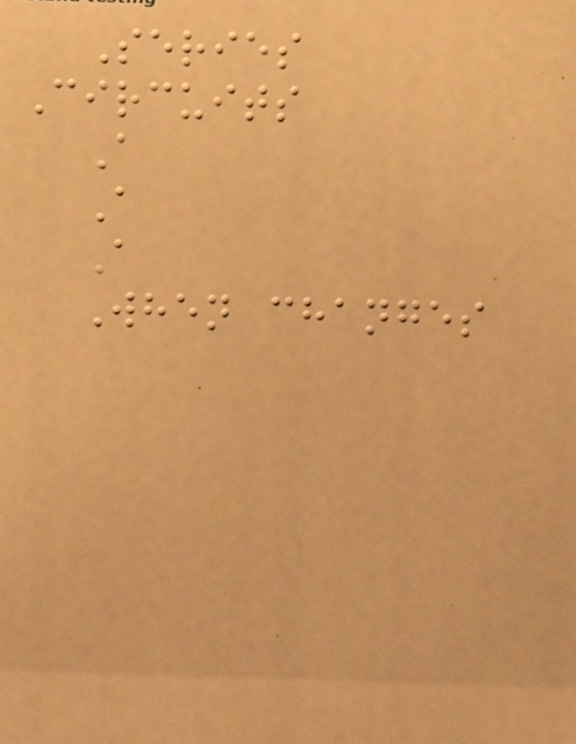Series
Circuits
A
A
A
When changes
